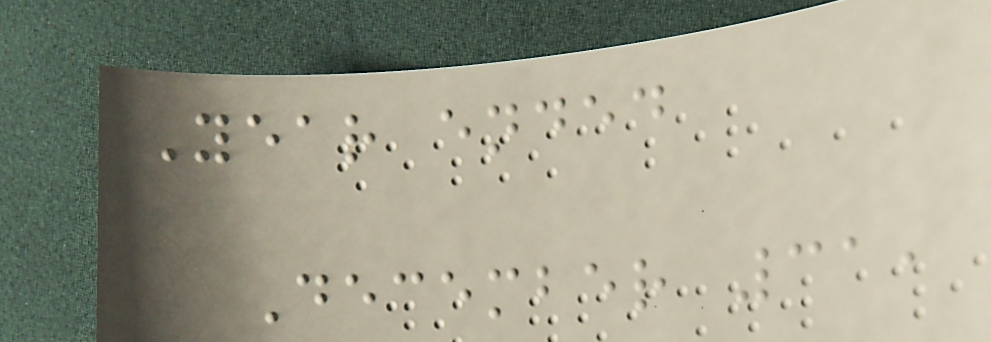Year ended
December 31,
